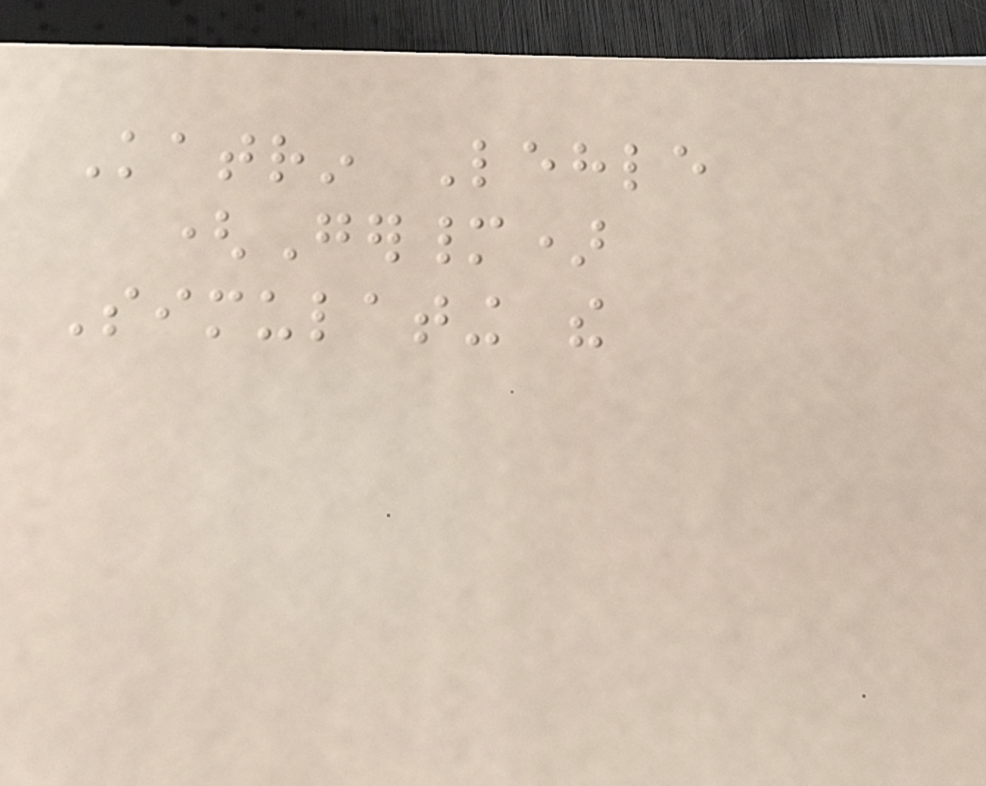Katrin Lehle
(Germany)
Simulating the
